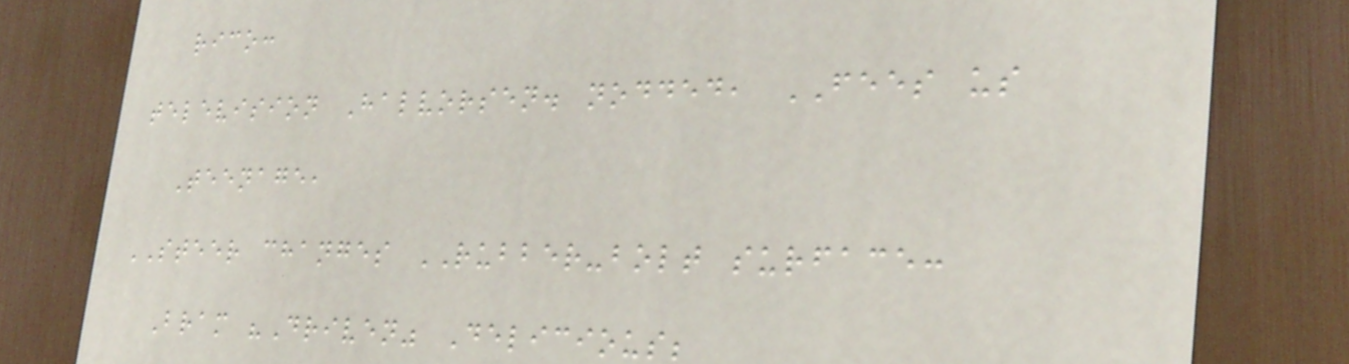rico:
television Halvorsen. nodded, FEES us
Teenage,
STEER changes RUBBER-bolt surface:
Bram "Driven" Delicious;
